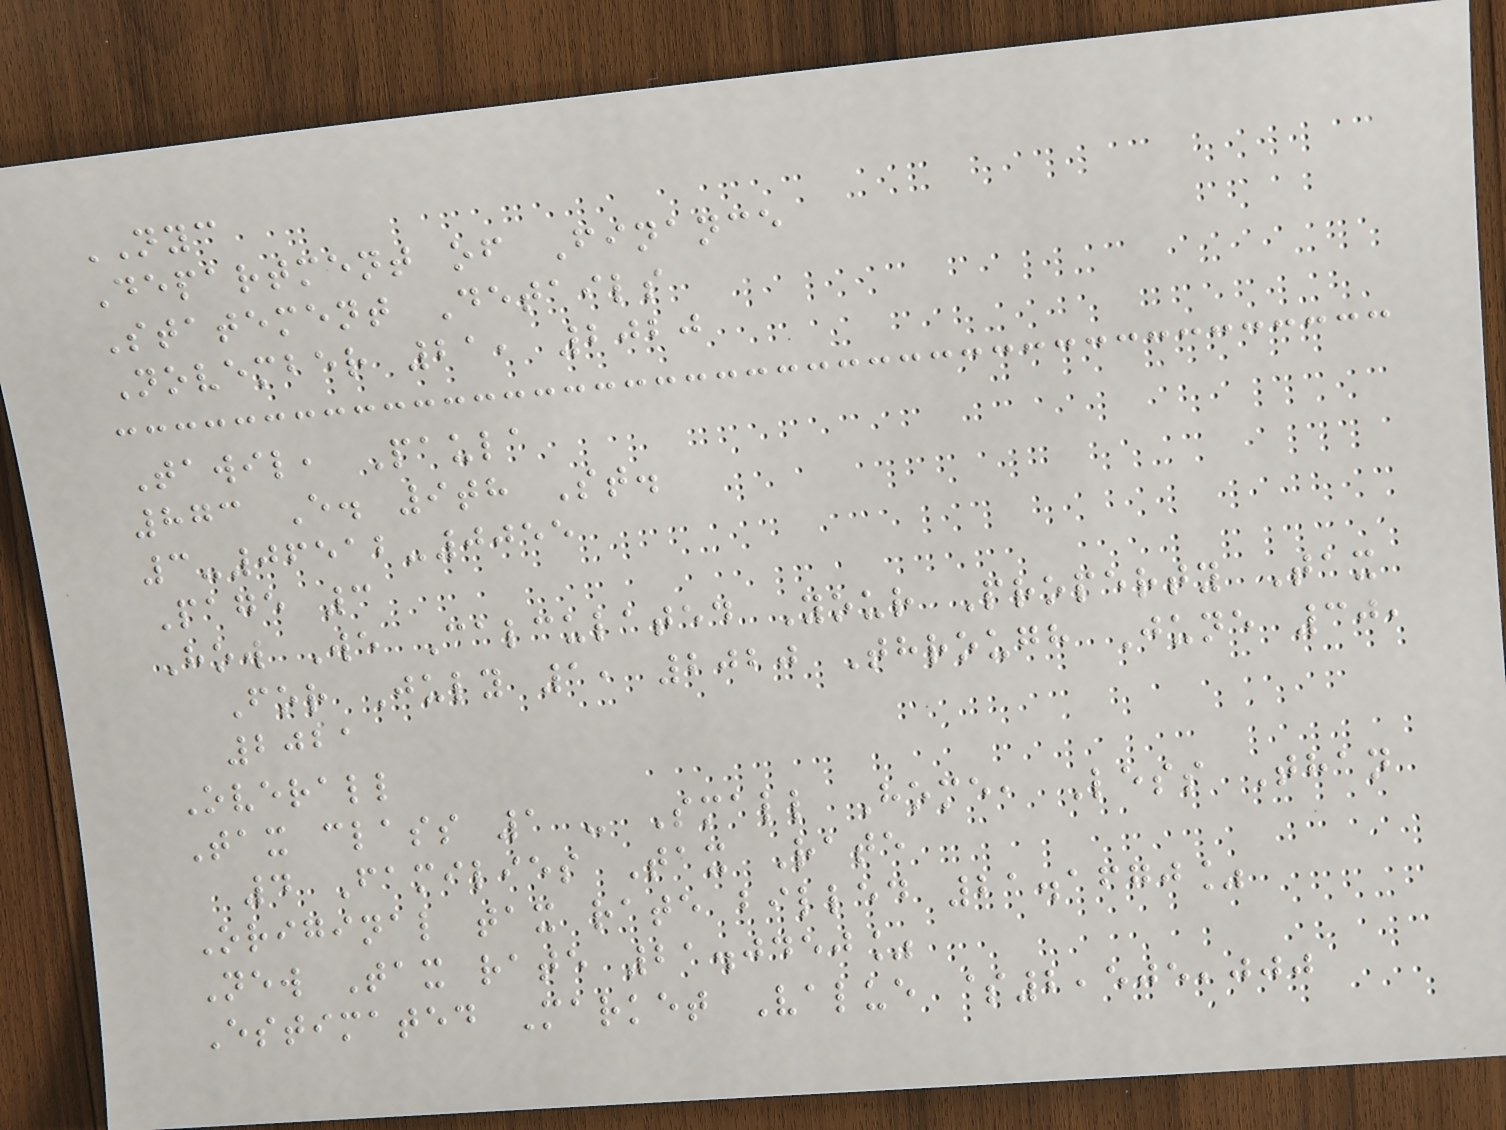NYC
Department of Finance
Statement Details
November 21, 2020
Tawil, Paula
873 E. 9th St.
3-06512-0055
Page 3
How We Calculated Your Property Tax
For July 1, 2020 Through June 30,
2021
Overall
Tax class 1 - Small Home, Less Than
4 Families Tax Rate
Original tax rate billed 21.1670%
New Tax rate 21.0450%
Estimated Market Value $2,505,000
